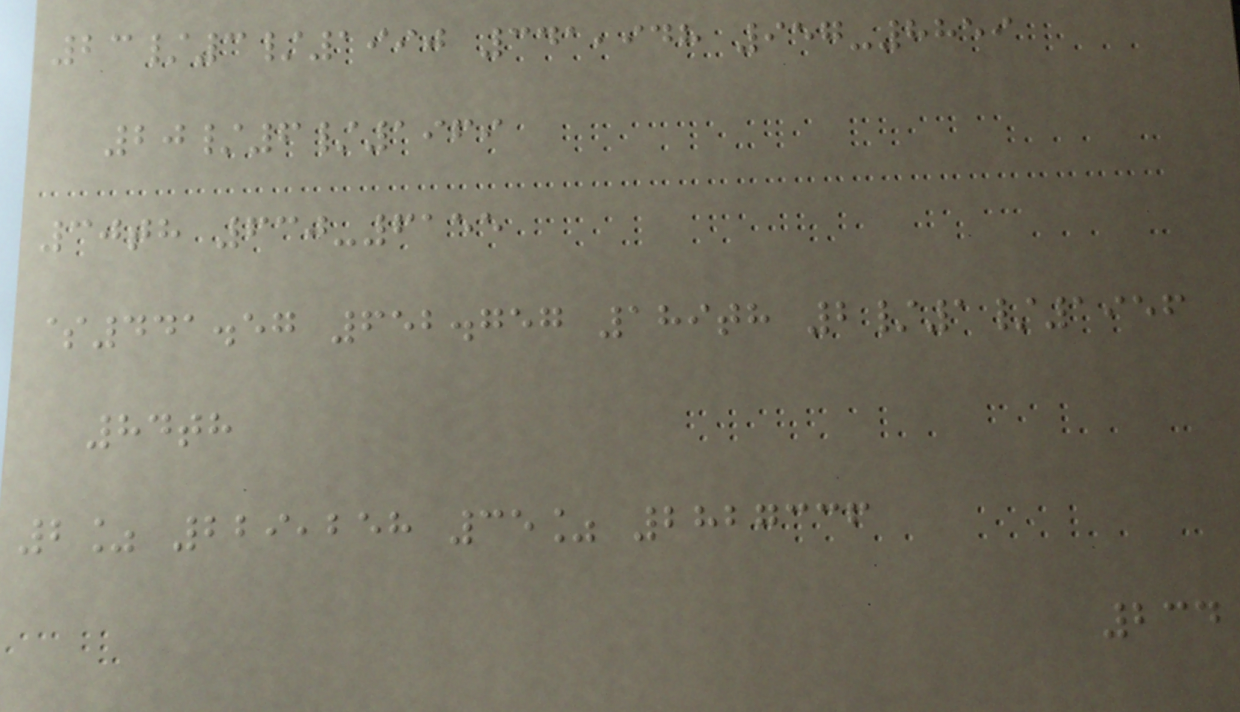23/3/1990 341,948 957-8859
20/6/1969
30th 630-6155
$441.57 652.757 189th 2/1/1956
84th
2% 229,258 35% 2827336
234
